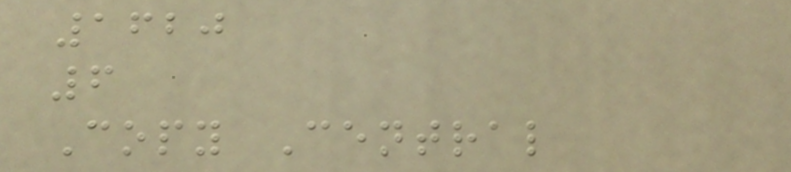1620
6
Copy Central
